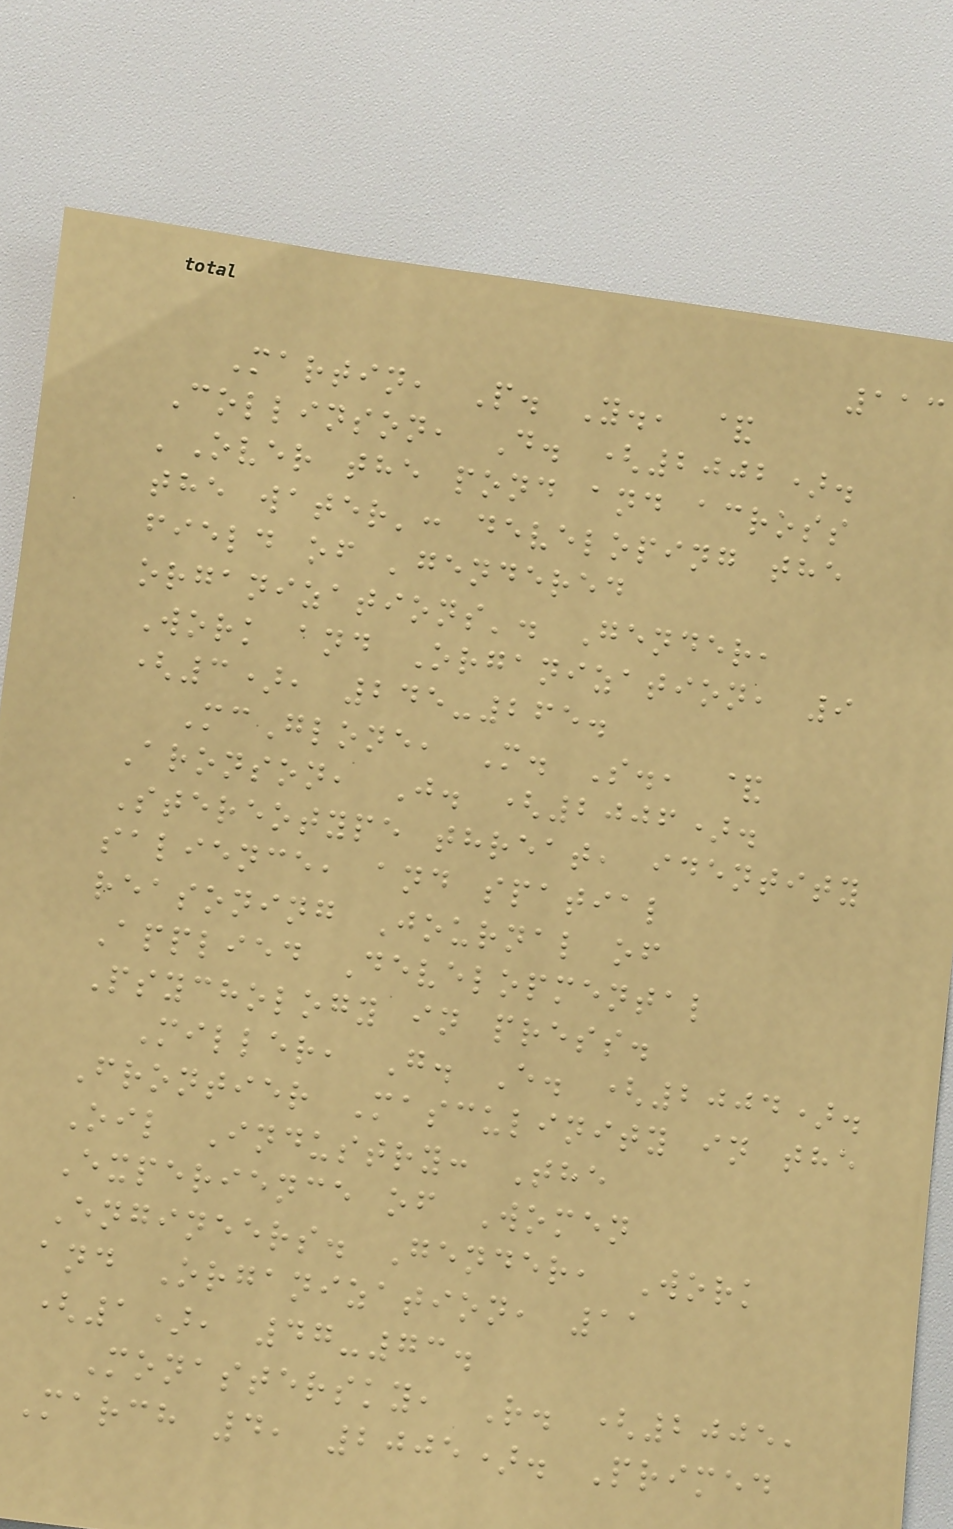113
Martin, P. Y., &
Collinson, D. (2002).
'Over the pond and across
the water': developing the
field of 'gendered
organizations'. Gender,
Work and Organization, 9
(3), 245-265.
McGlone, M. S., &
Aronson, J. (2006).
Stereotype threat, identity
salience, and spatial
reasoning Journal of
Applied Developmental
Psychology in press.
Miller, G. E. (2004).
Frontier Masculinity in the
Oil Industry: The
Experience of Women
Engineers. Gender, Work
and Organization, 11
(1), 47-73.
Monastersky, R. (2005,
March 4, 2005). Primed
